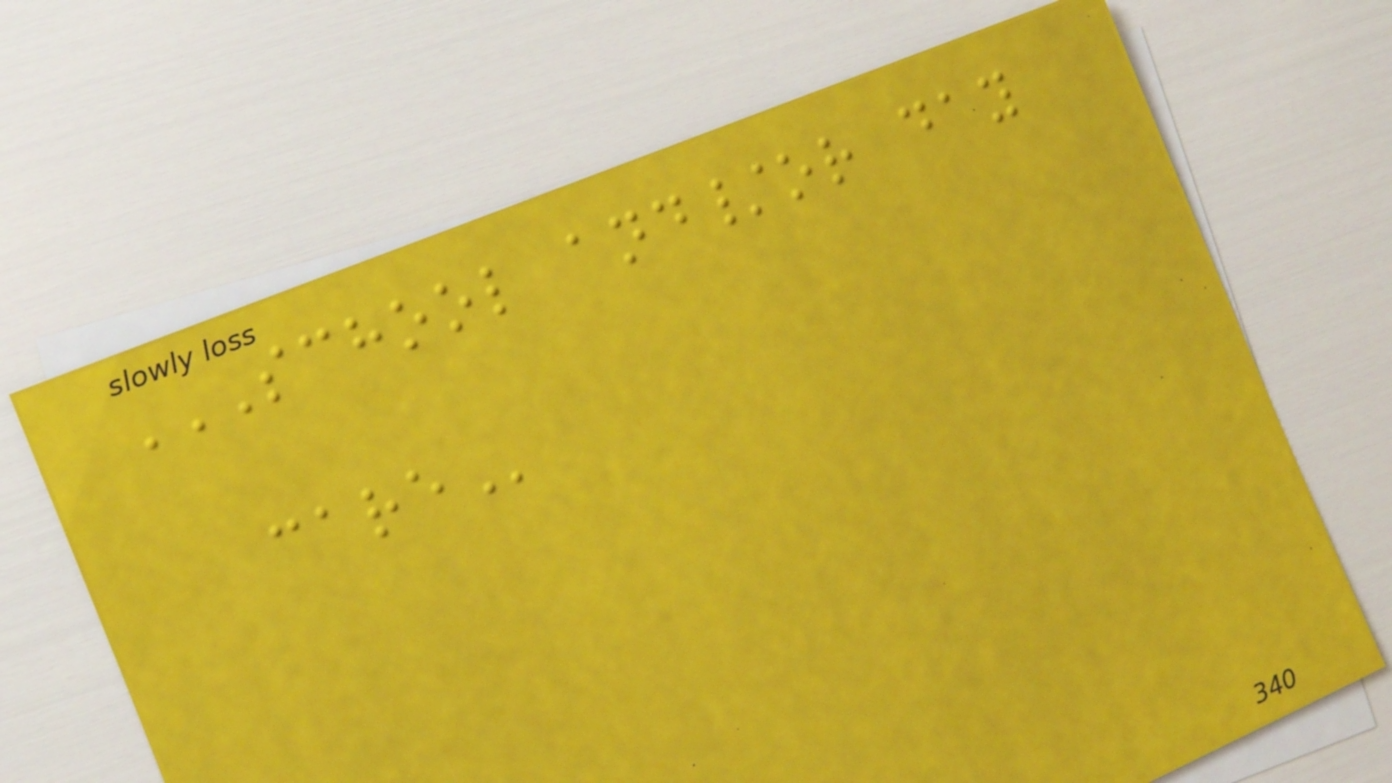SCHOOL AND/OR DAY
CARE
